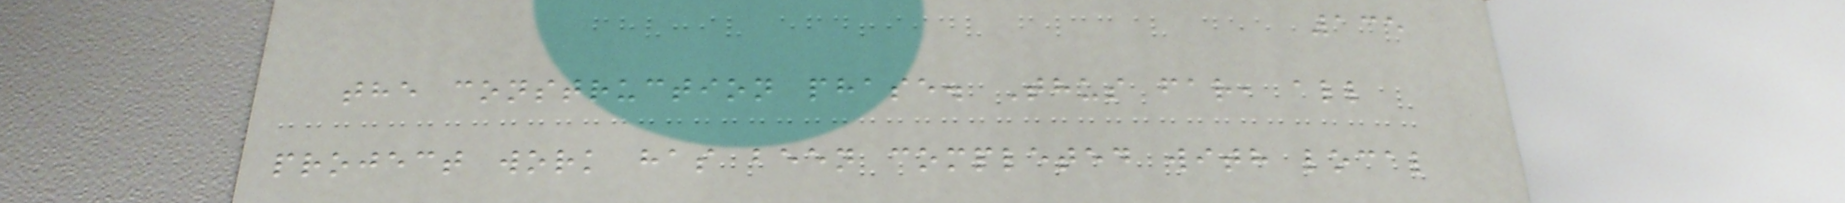135
the construction phase. Thus far, all
project work has been completed with local
